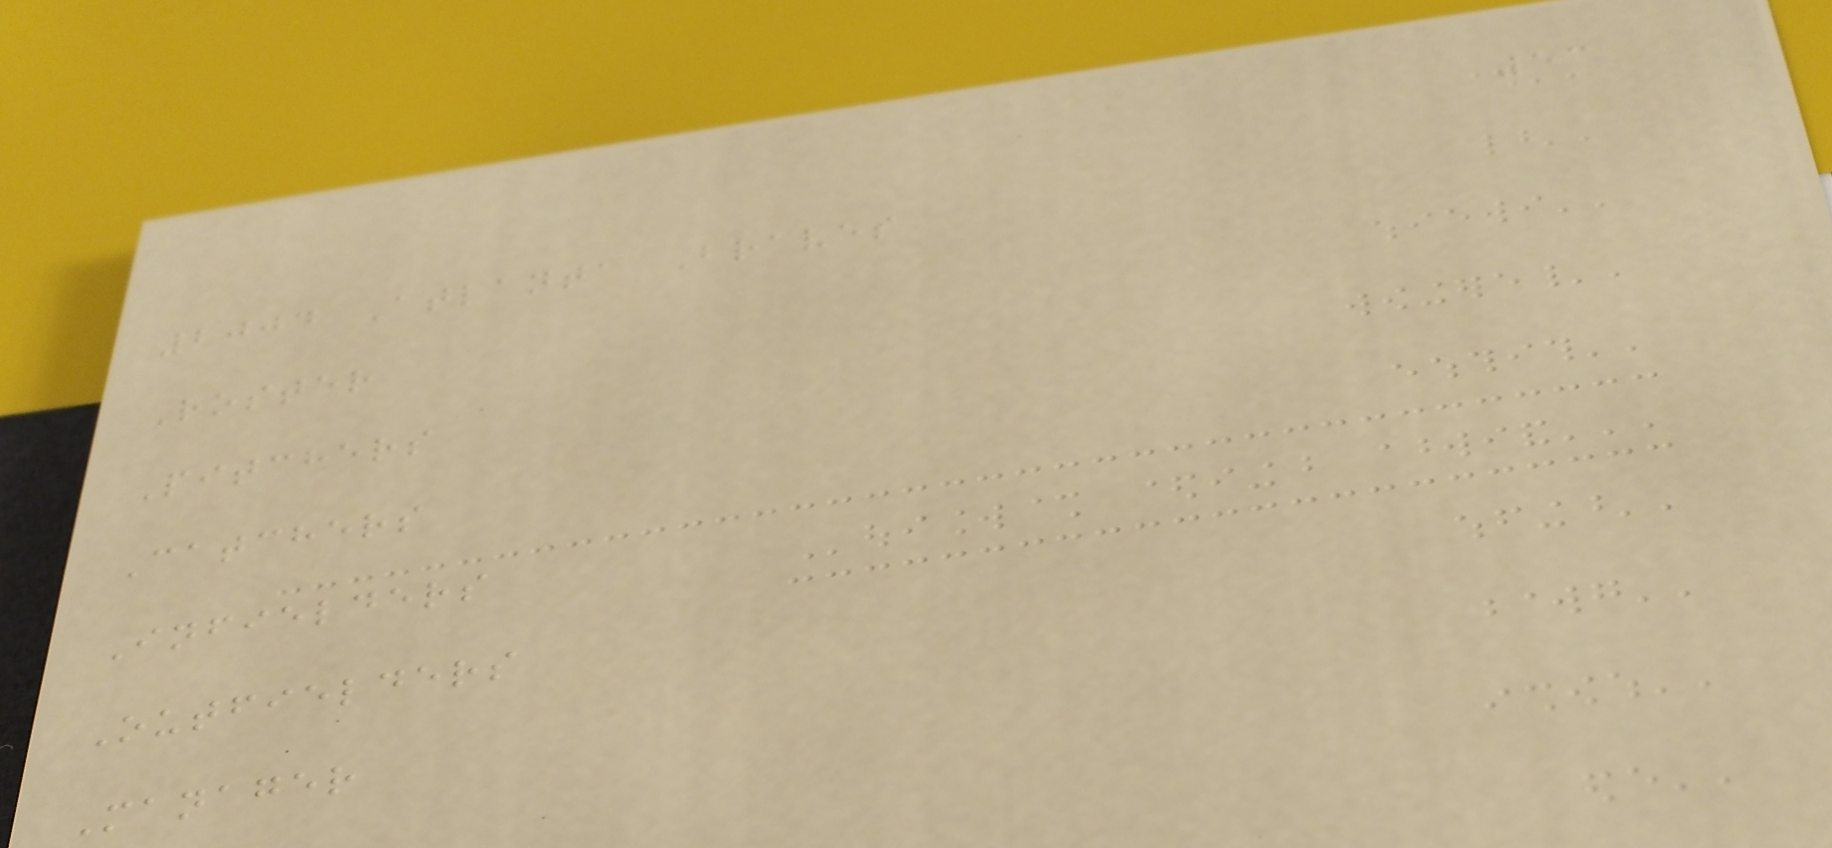53
2004 Atlanta Braves
Roster
Pitchers
Catchers
Infielders
Outfielders
Manager
